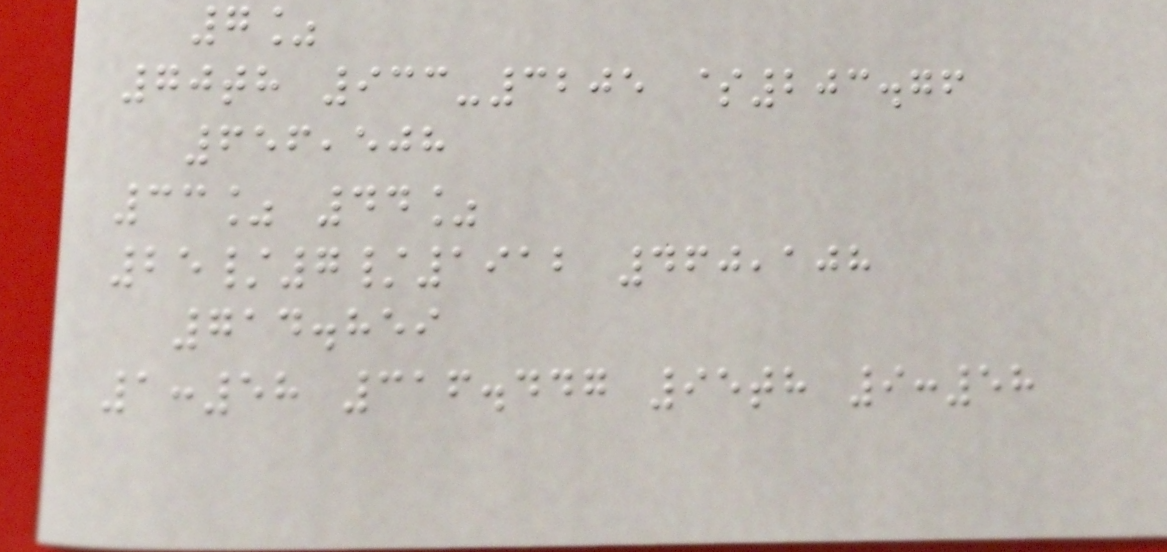7%
70th 933-3205 $203.76
656,508
33% 44%
25/7/1912 460,108
714.859
1:58 316.447 95th 9:58
